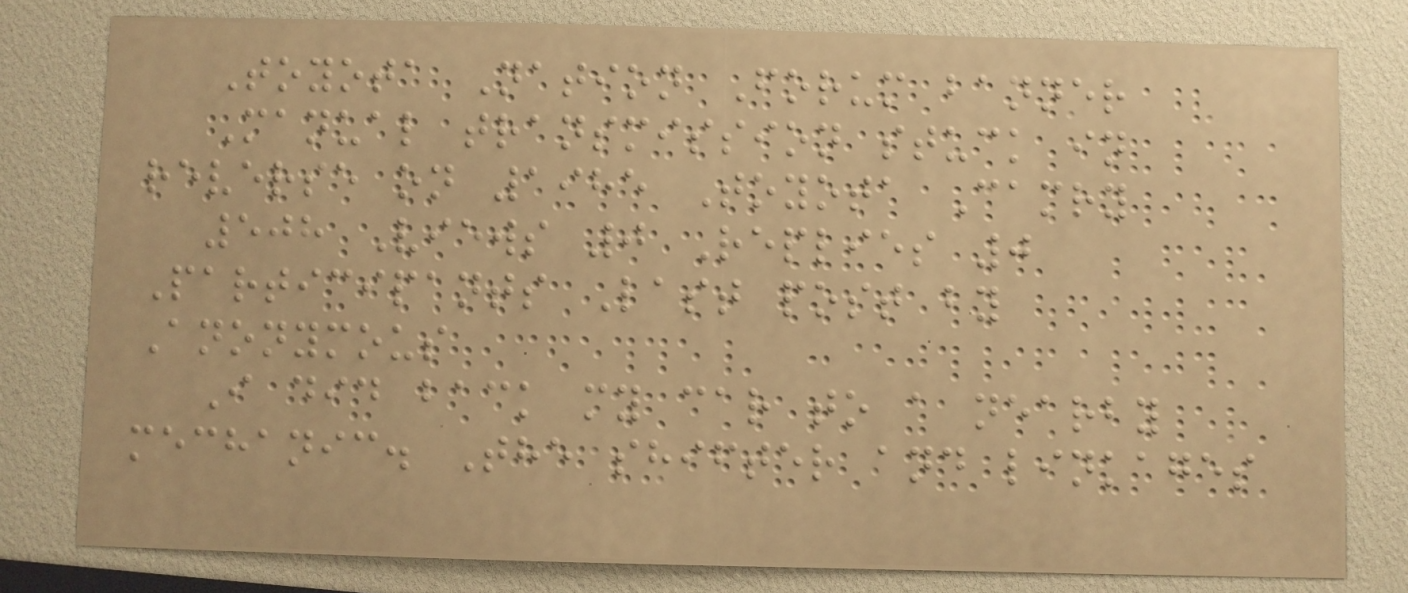Toyota Nation Forum banner
Manual transmission stuck in
reverse on 1985 Toyota Camry
508 Views 0 Replies 0
Participants Last post by
Anonymous
I did back my car to a nearby
mechanic. The shifter and linkages
